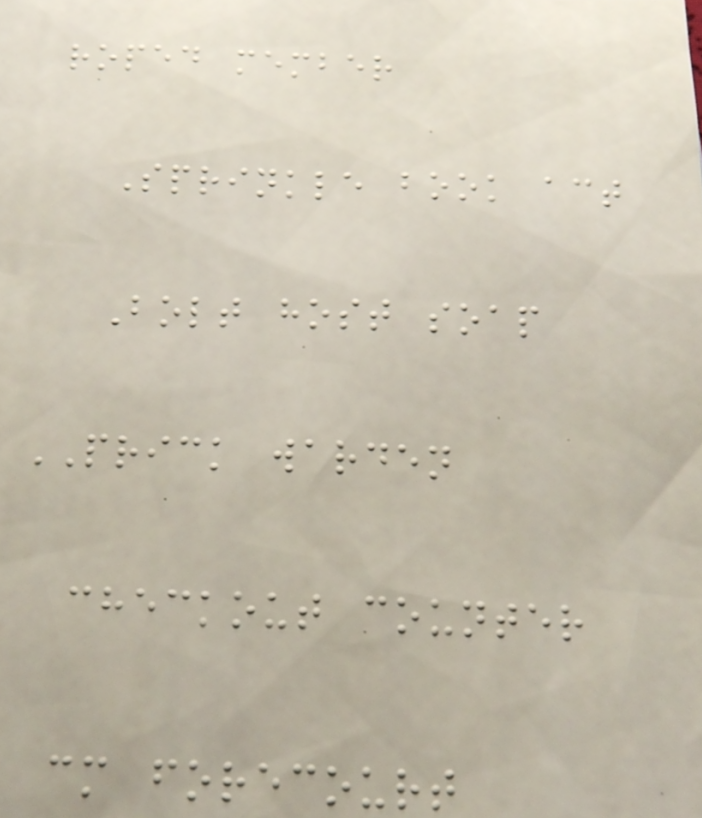roped member
Sprinkle book act
Bolt host soap
PRICK warden
checkout counter
cm forecourt
